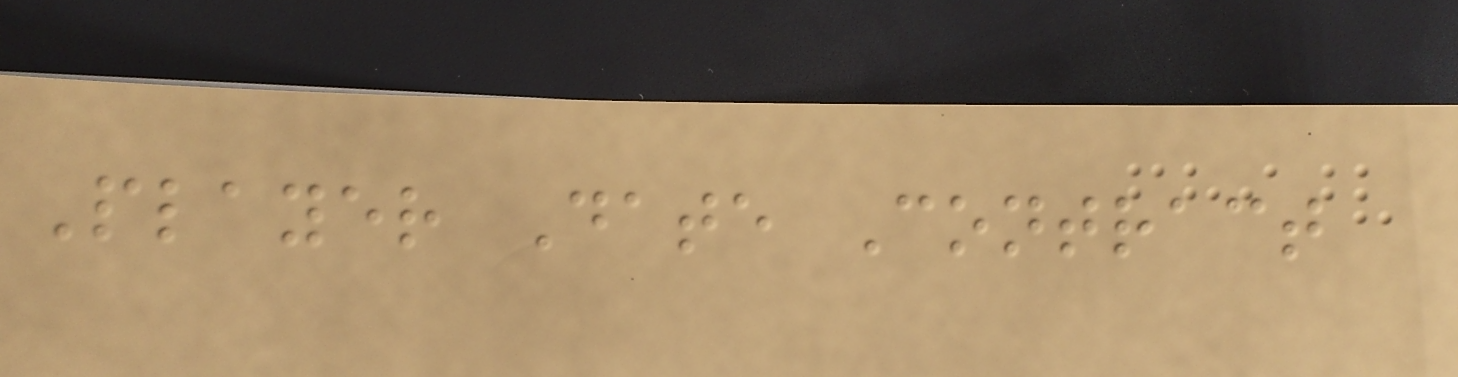Player Date Contract
